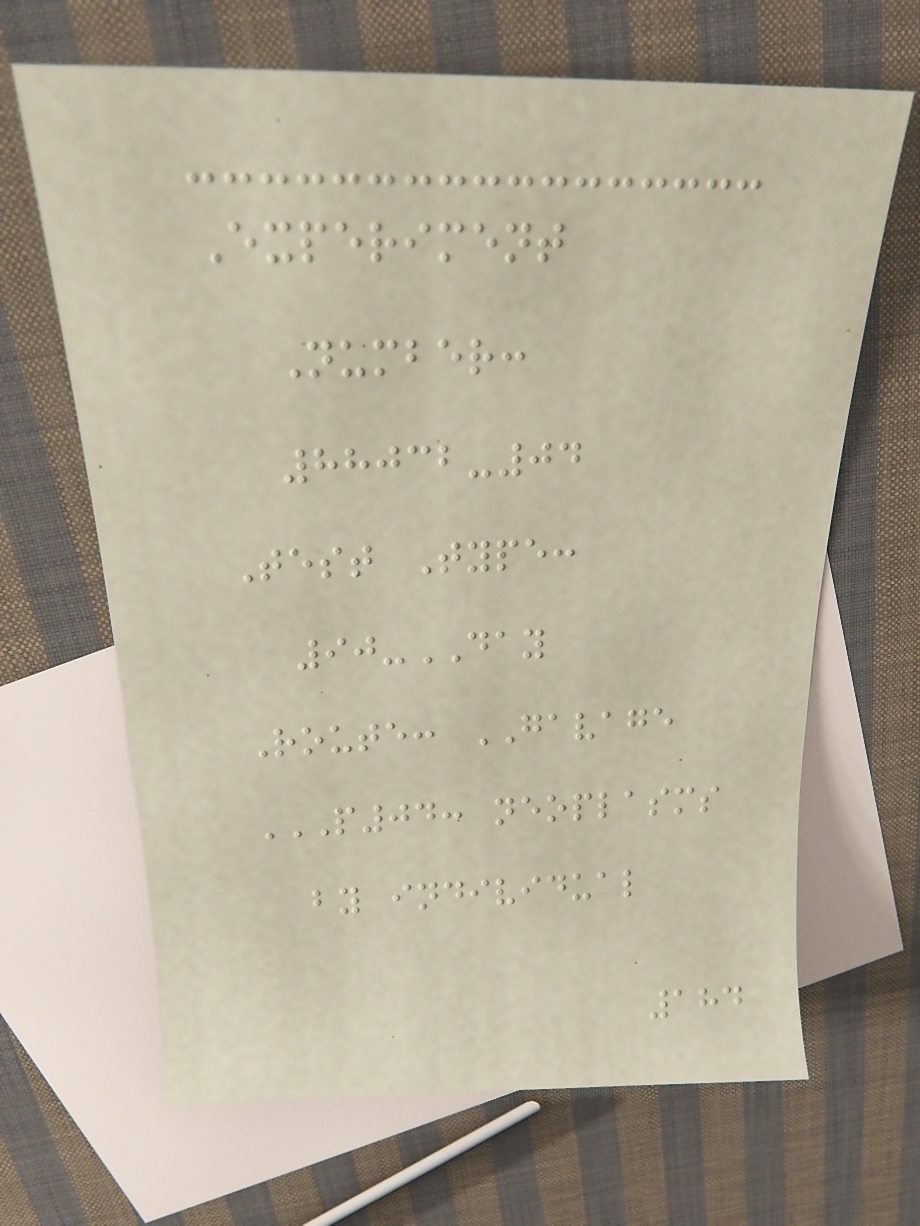Experiment
Number:
88032-04
Test Type:
90-DAY
Route: GAVAGE
P04: NEOPLASMS
BY INDIVIDUAL
184
